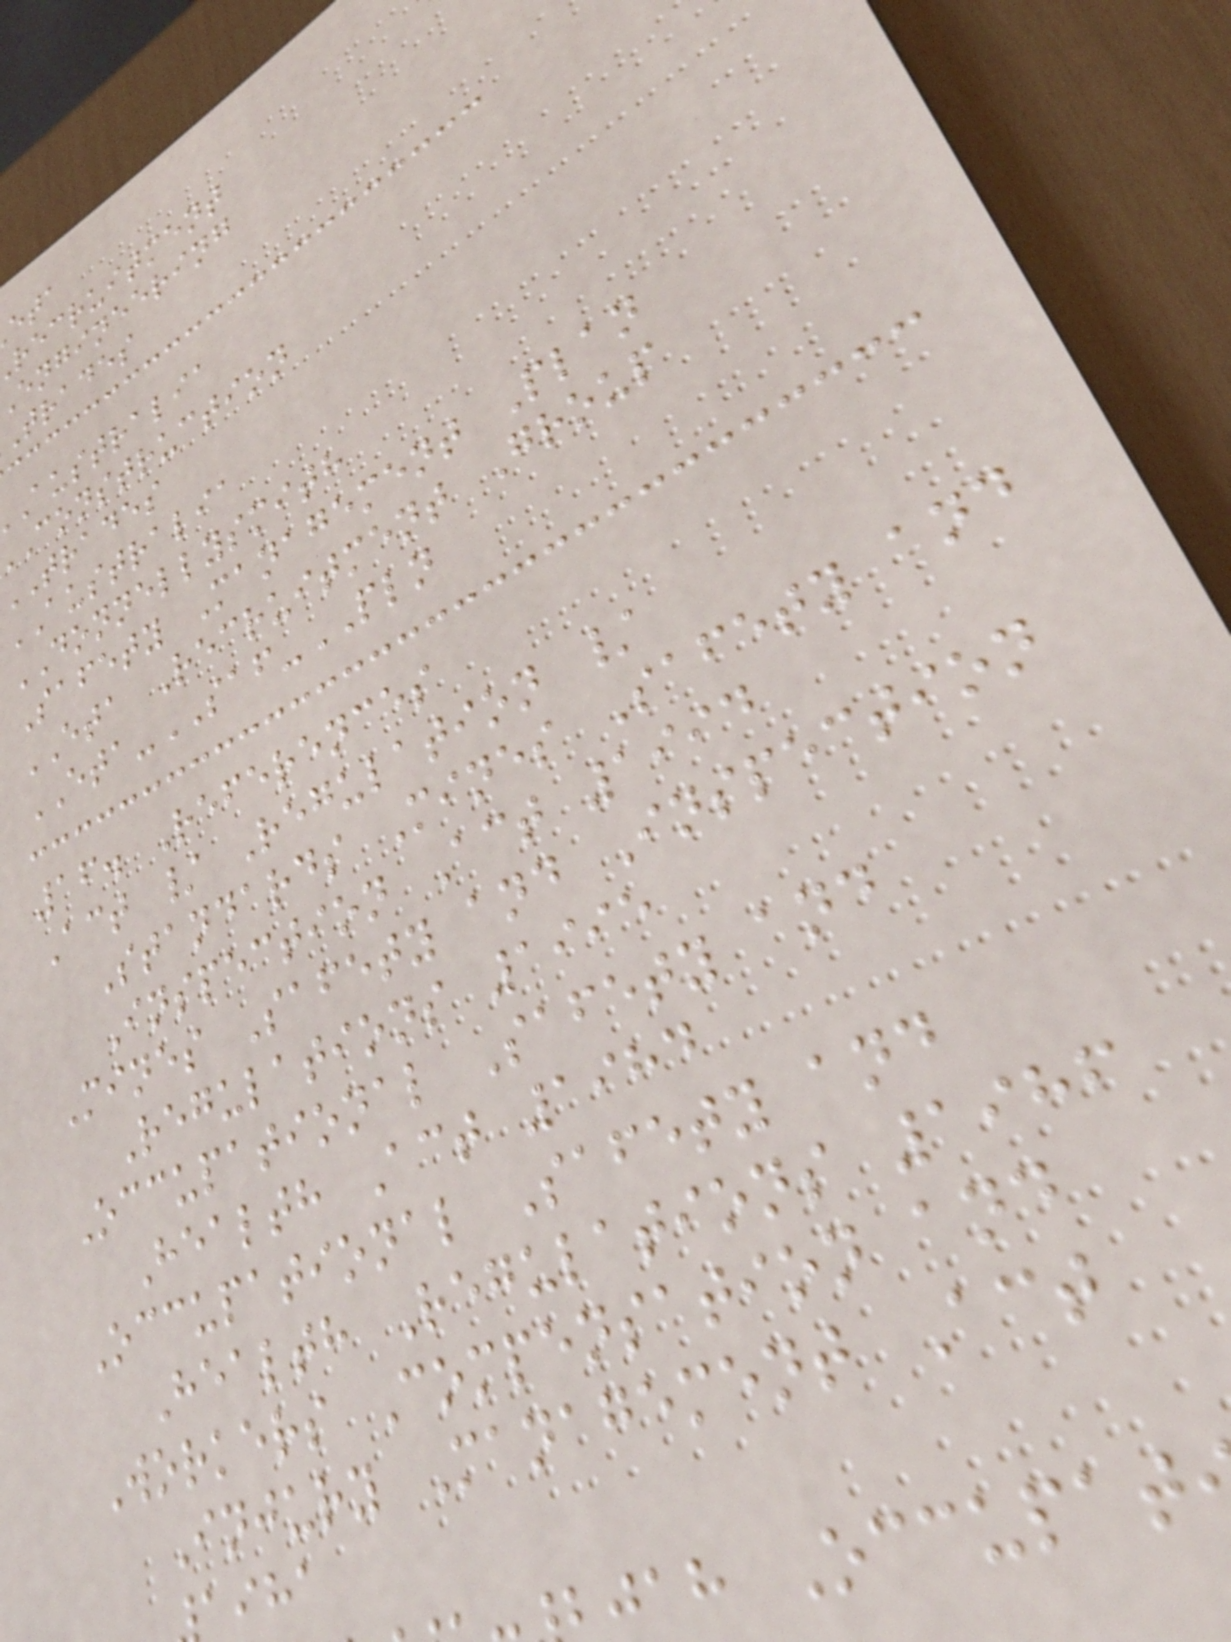recruitment
engineering
trades
australia
construction
trades
AUSTRALIA
DONNELLYSMITH
Safety Management Plan
ETA Recruitment Group
ETA-SAF-PLN
16. References
Act / Regulation /
Standards Mines Safety and
Inspection Act 1994
Mines Safety and Inspection
Regulations 1995
Occupational Safety and
Health Act 1984
Occupational Safety and
Health Regulations 1986
Workers Compensation and
Injury Management Act
aiha
jah Occupat
